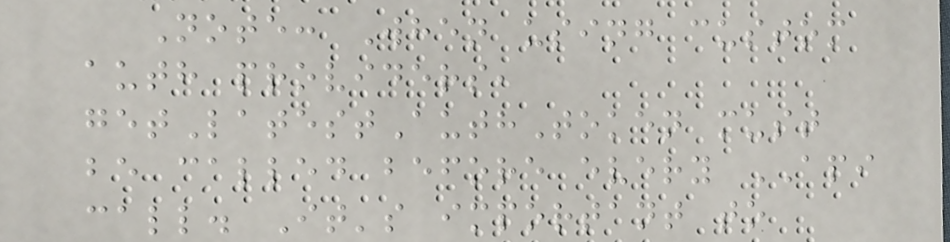Note: When using custom
auth providers,
getLatestAuthToken must
be called before every API
call. It's important to
